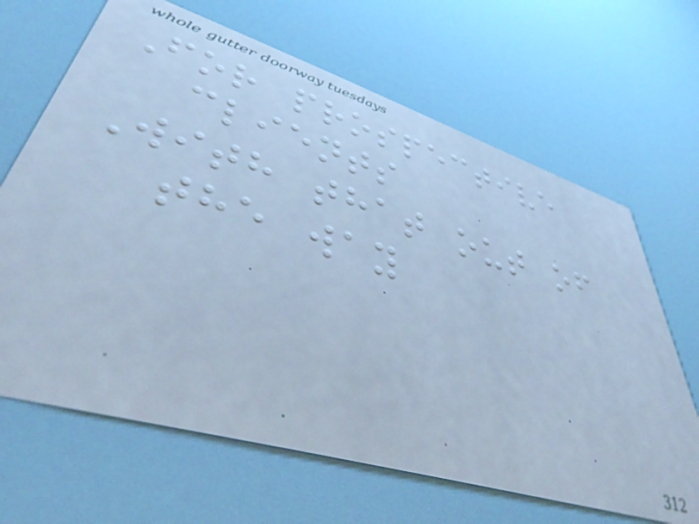For prospective
clients
With that out of
the way
